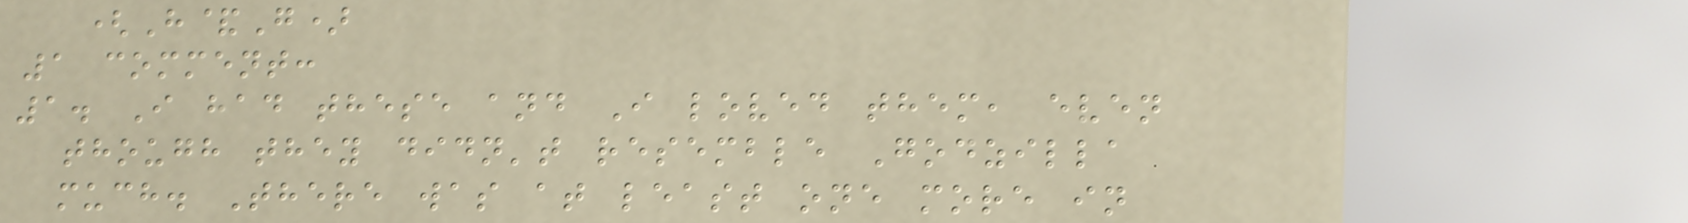(H&G)
1 comment:
1. I had these and I loved them, even
though they didn't resemble Godzilla
much. There was at least one more in
